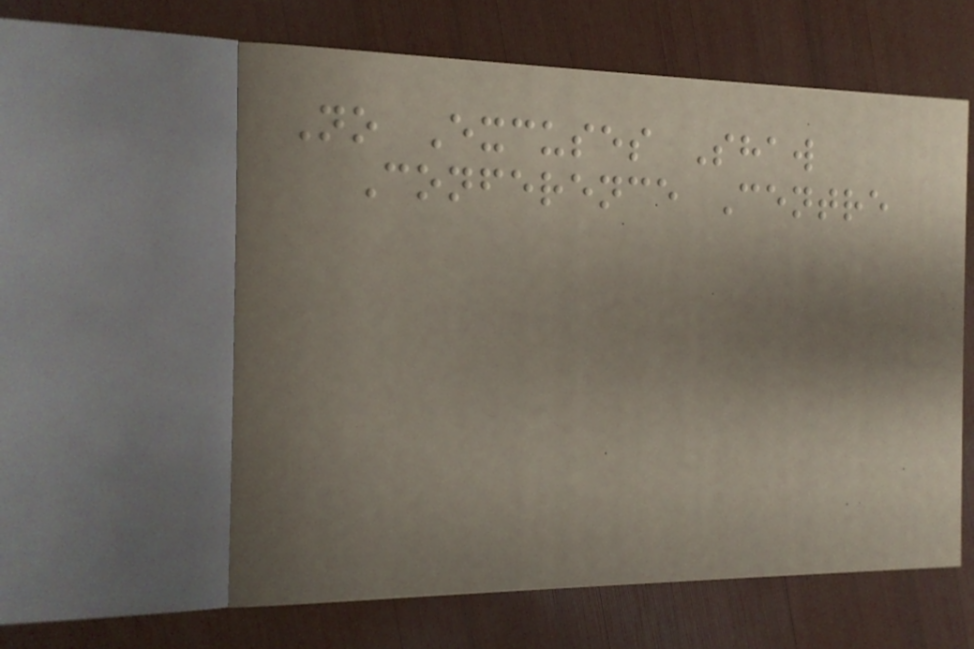No Excuses Shaw
Conference Centre
